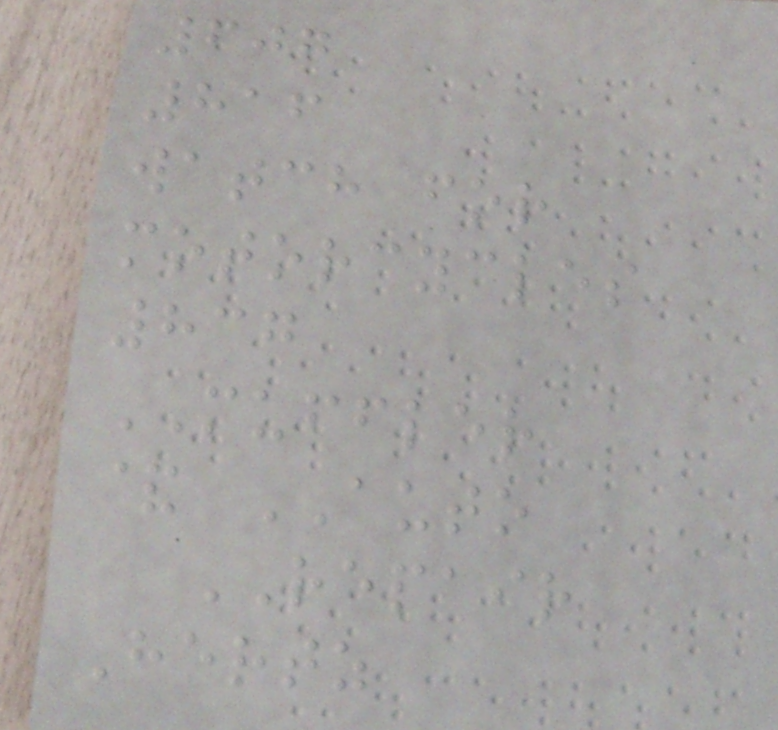607
816
watch for
motorcycles
837
MUFFLER
& AUTO
REPAIR
Hertz
